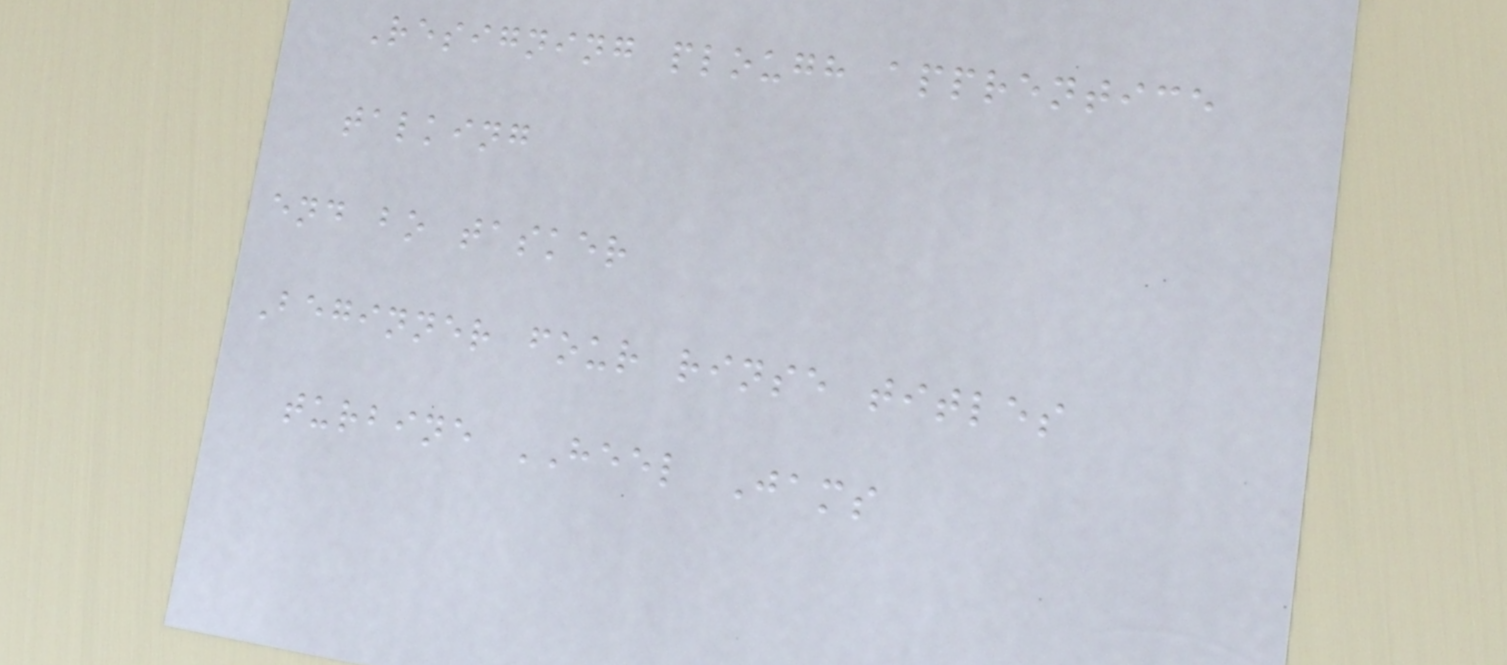Resigning plough apprentice
talking
end bo tasker
Beginner four rinse titles
turbine HEEL Jams
